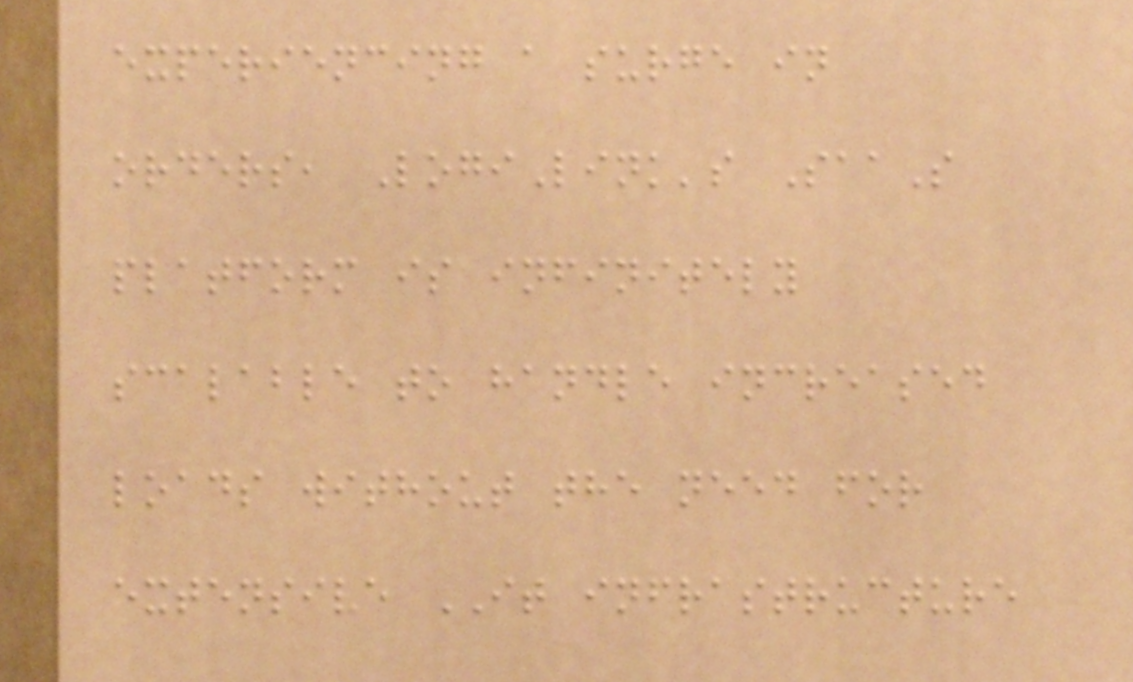experiencing a surge in
orders, LogiLink's SaaS
platform is infinitely
scalable to handle increased
loads without the need for
extensive IT infrastructure
